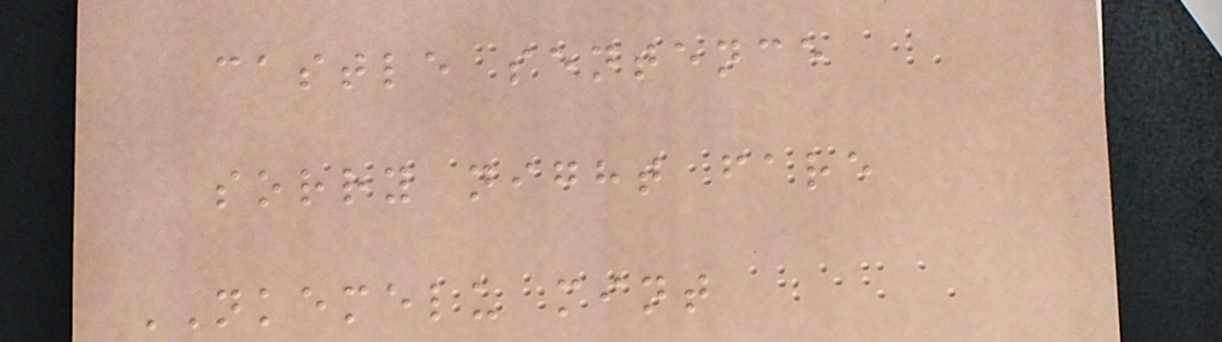castle sentence
sorry night fare
NKEMELU mint
